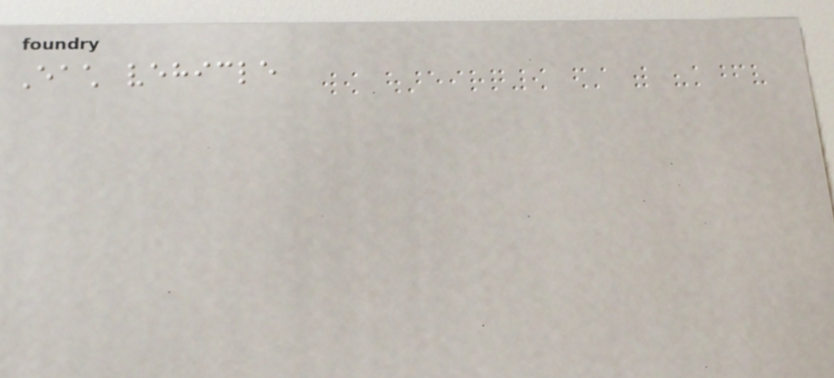Each vehicle
